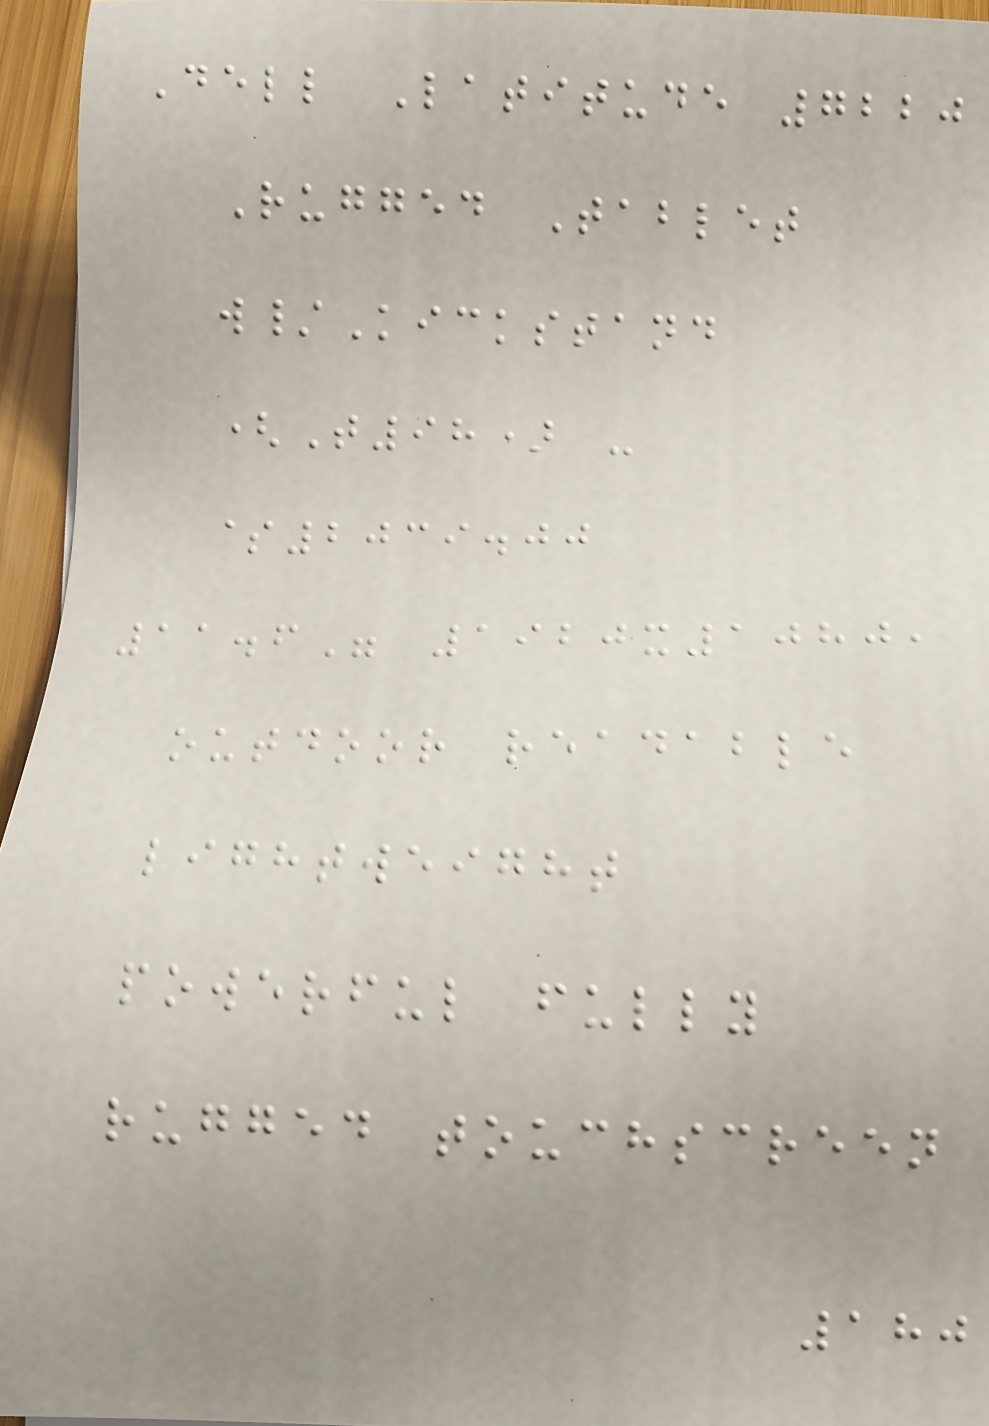Dell Latitude 7220
Rugged Tablet
w/Kickstand
(T98) -
$2039.00
11.6" 1920x1080,
outdoor readable
lightweight
powerful fully
rugged touchscreen
180
